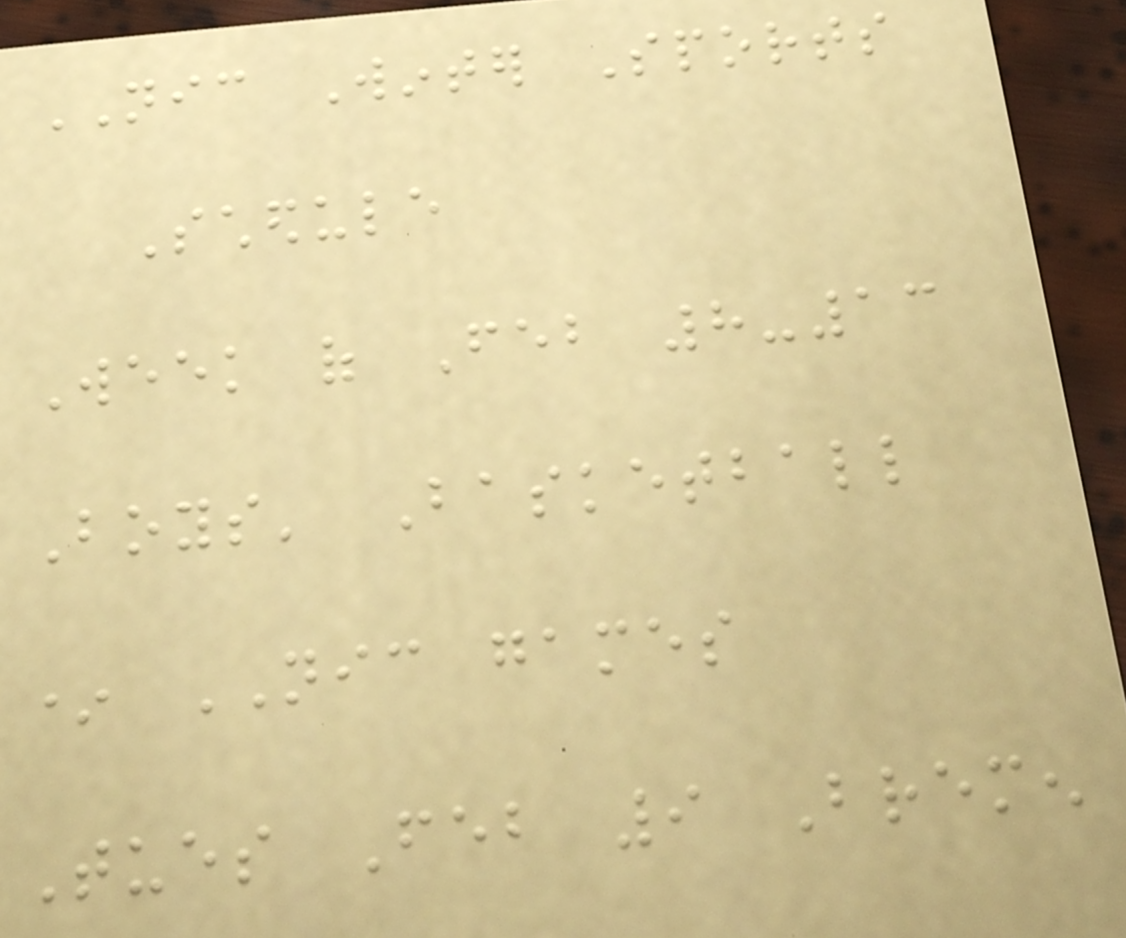NIC Winter Sports
Schedule
Week of Feb 8-13
Boys' Basketball
* NIC games
Tues Feb 9 Bremen
